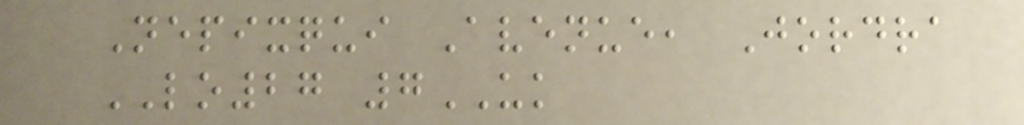Nepixqui Avenue, Jordra
LO27 7UK
